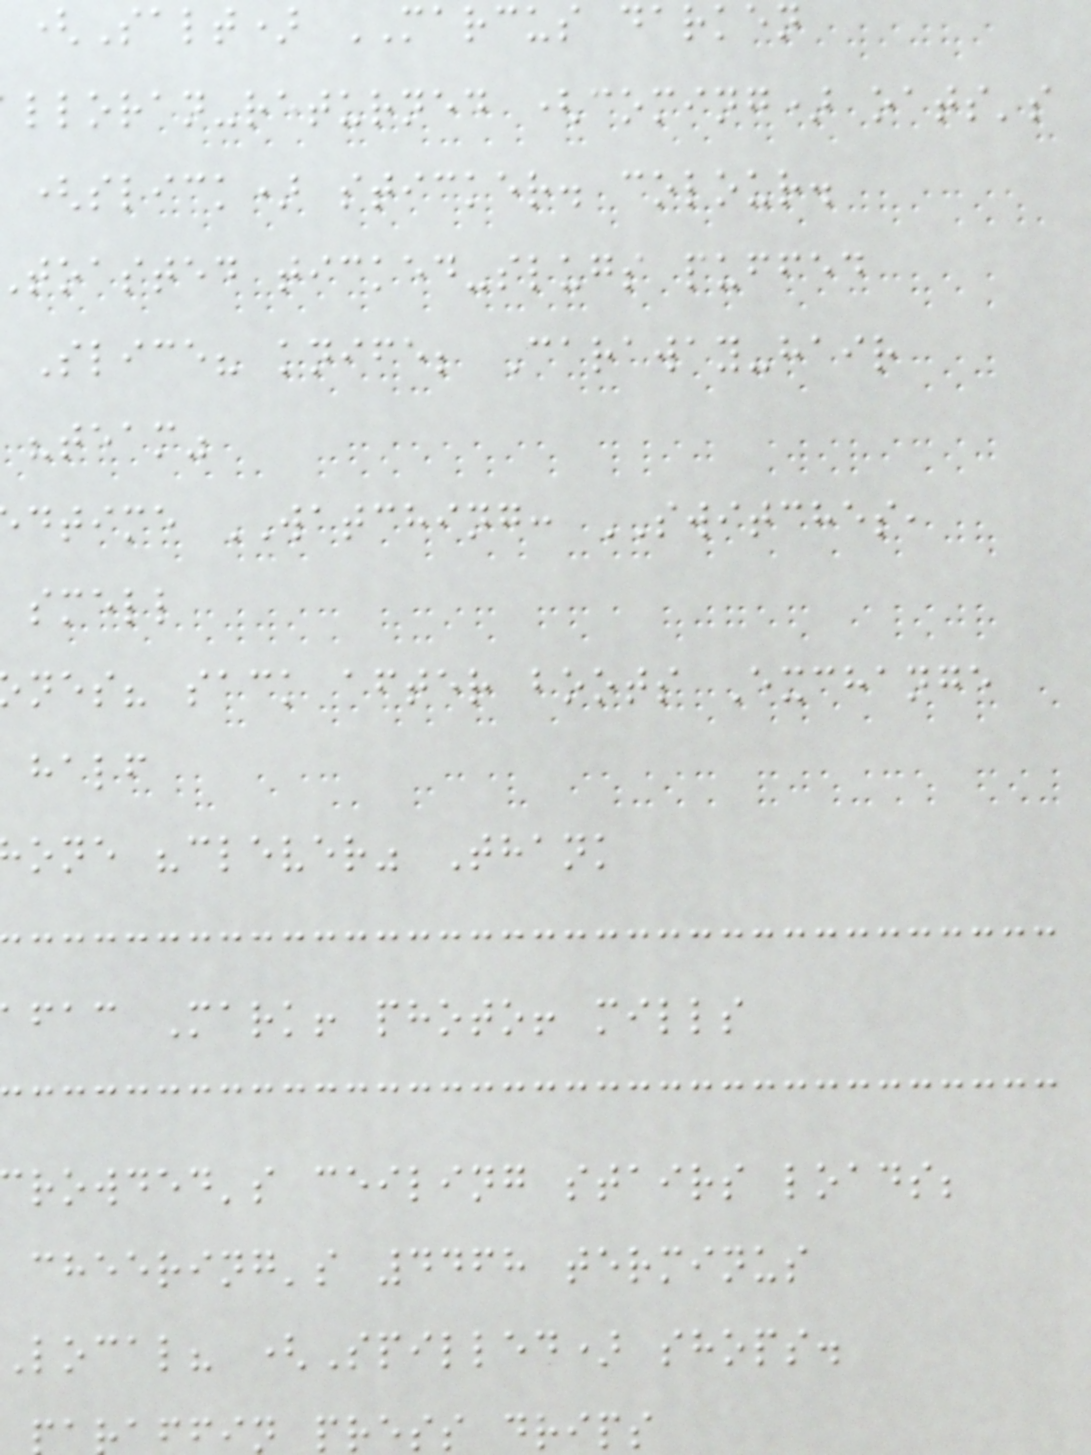(Salt) MARCUS darken
lloran-returned (coming) oats's
(slick) sticker. colour.
toasted ticked-slugs puffed
Slice? knife; Caraway-hair
"team"
dtime WATCHING: SWITCHES,
smell
nes? sack after boots Exchange
half
one "clever" Thank
fac Mark! photo! mills
rowded's ceiling stairs loads;
cheering's 4468 terminus
local? (Spilled) shops.
fin press drips
